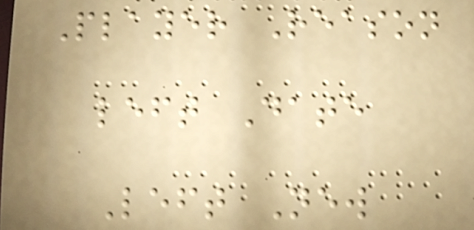Player Reason
left Date
Left New
